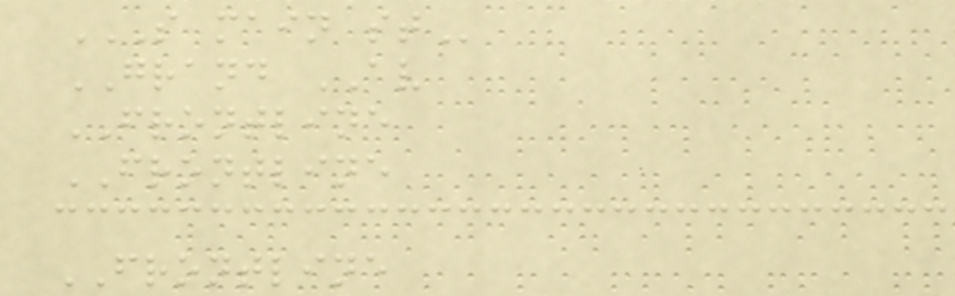S MAIN ST
GRAND AV
FRONTLINE
FRONTLINE
FRONTLINE
